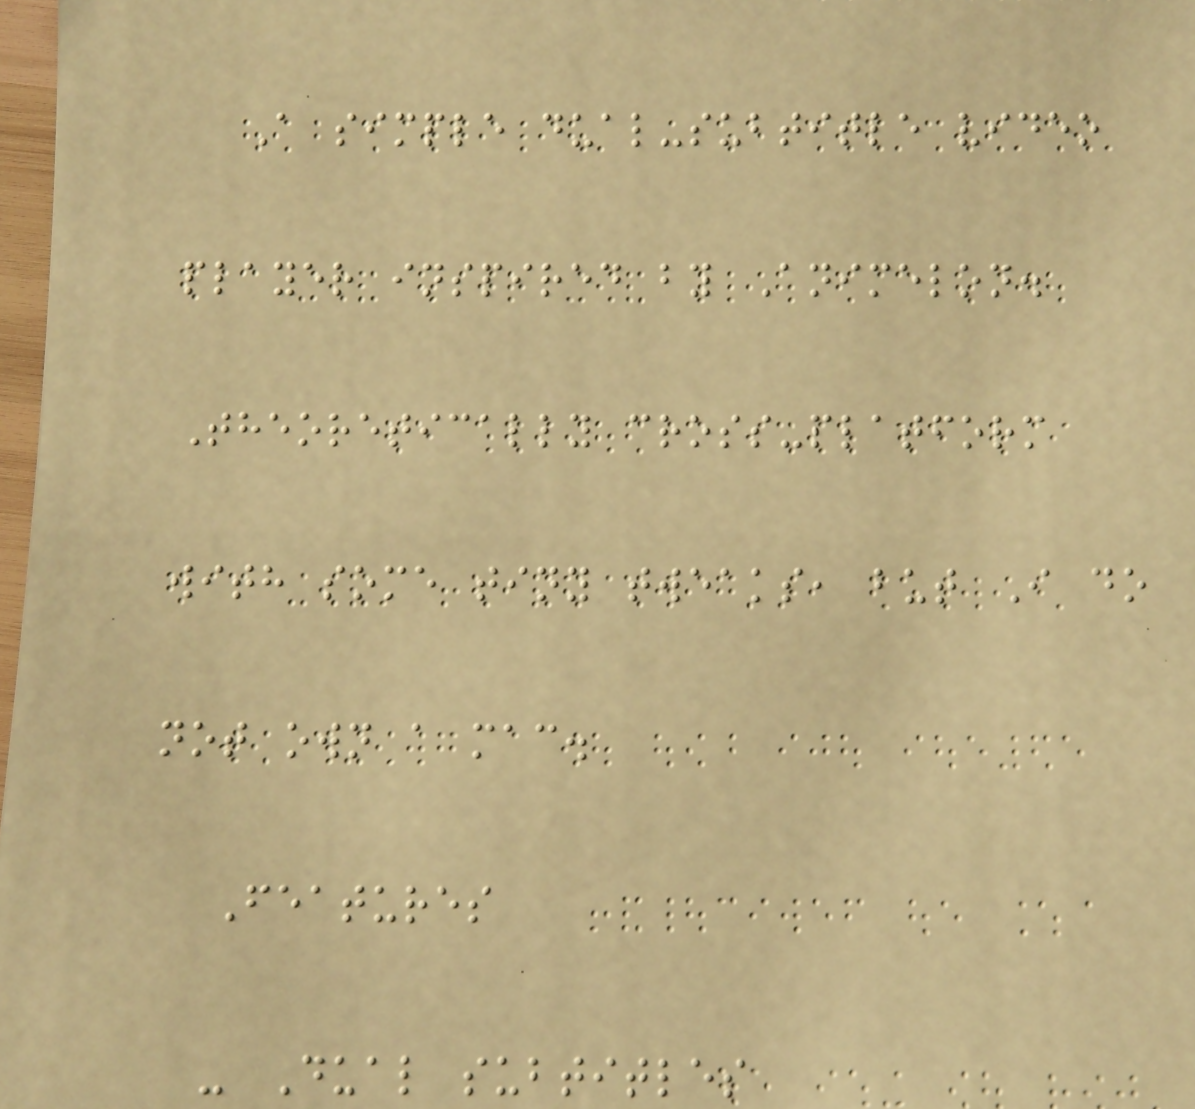A simple dual-subtitle video
player inspired by Animelon.
Theoretically cross-platform
with some tiny tweaks, but I do
not own a mac.
Features
- Dual subtitles
